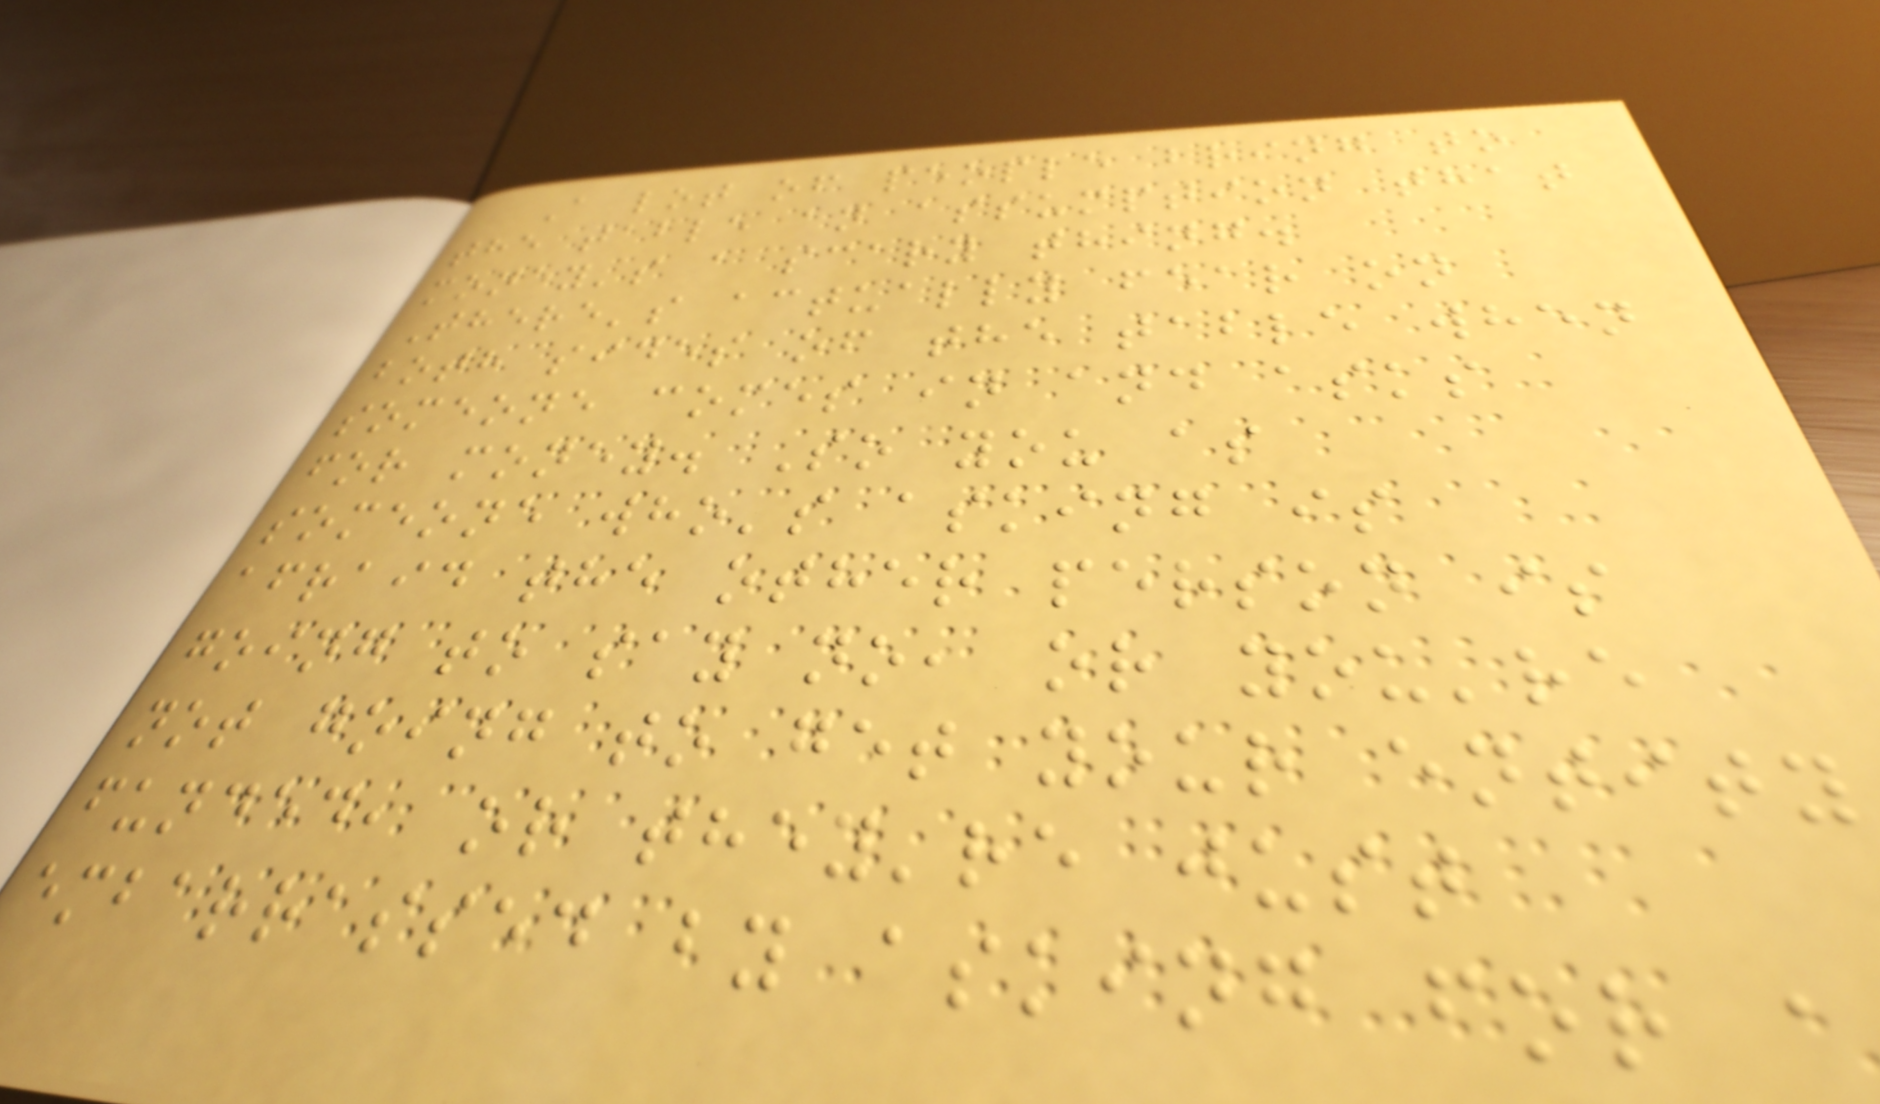A lot of people bring to
the table an assumption that
money's a scary thing.
There's actually fear on
both sides of the table when
someone comes in and asks
for money. So you as
someone who's asking is
afraid the other person is
going to say no, or you're
not going to get your entity
funded, or they're just
embarrassed by asking for a
